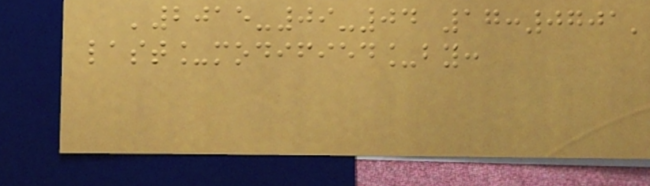'2015-09-04 17:0701'
last_modified_by:
